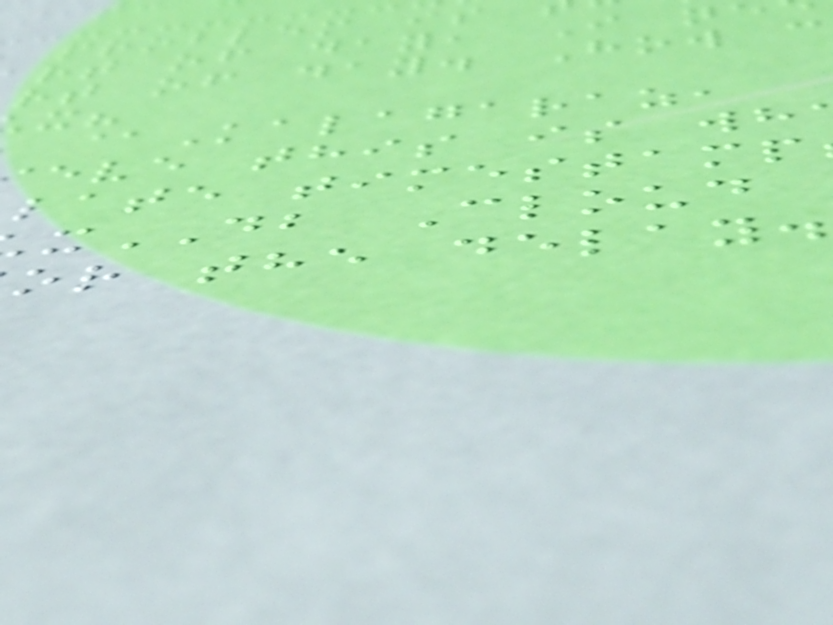problem is
rt of day, I n
rt of day. How c
@Kalagaraz,
eve this is wh
late timestamp
xDB Cloud
or the delay.
